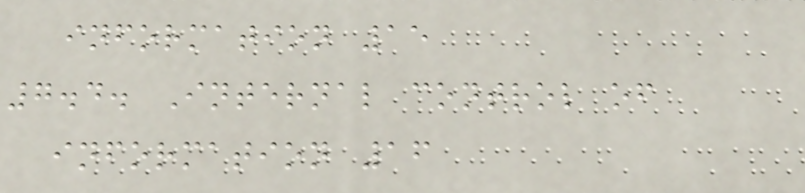information 15
7.4. Internal control of
information 16
